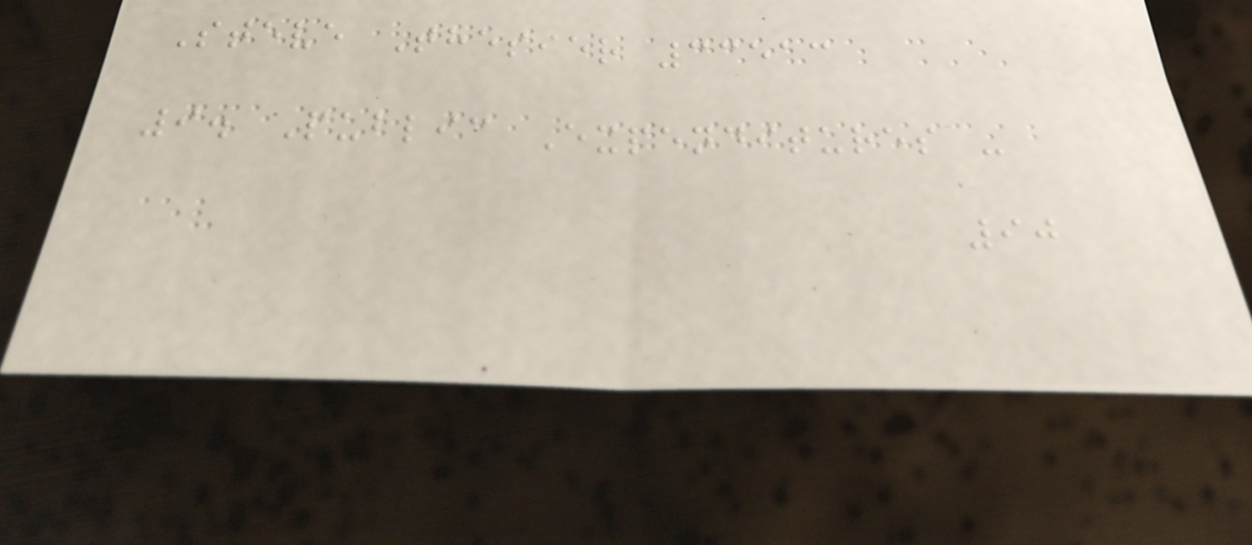Steve Thesier 33513
9. Public Expenditures -
90
